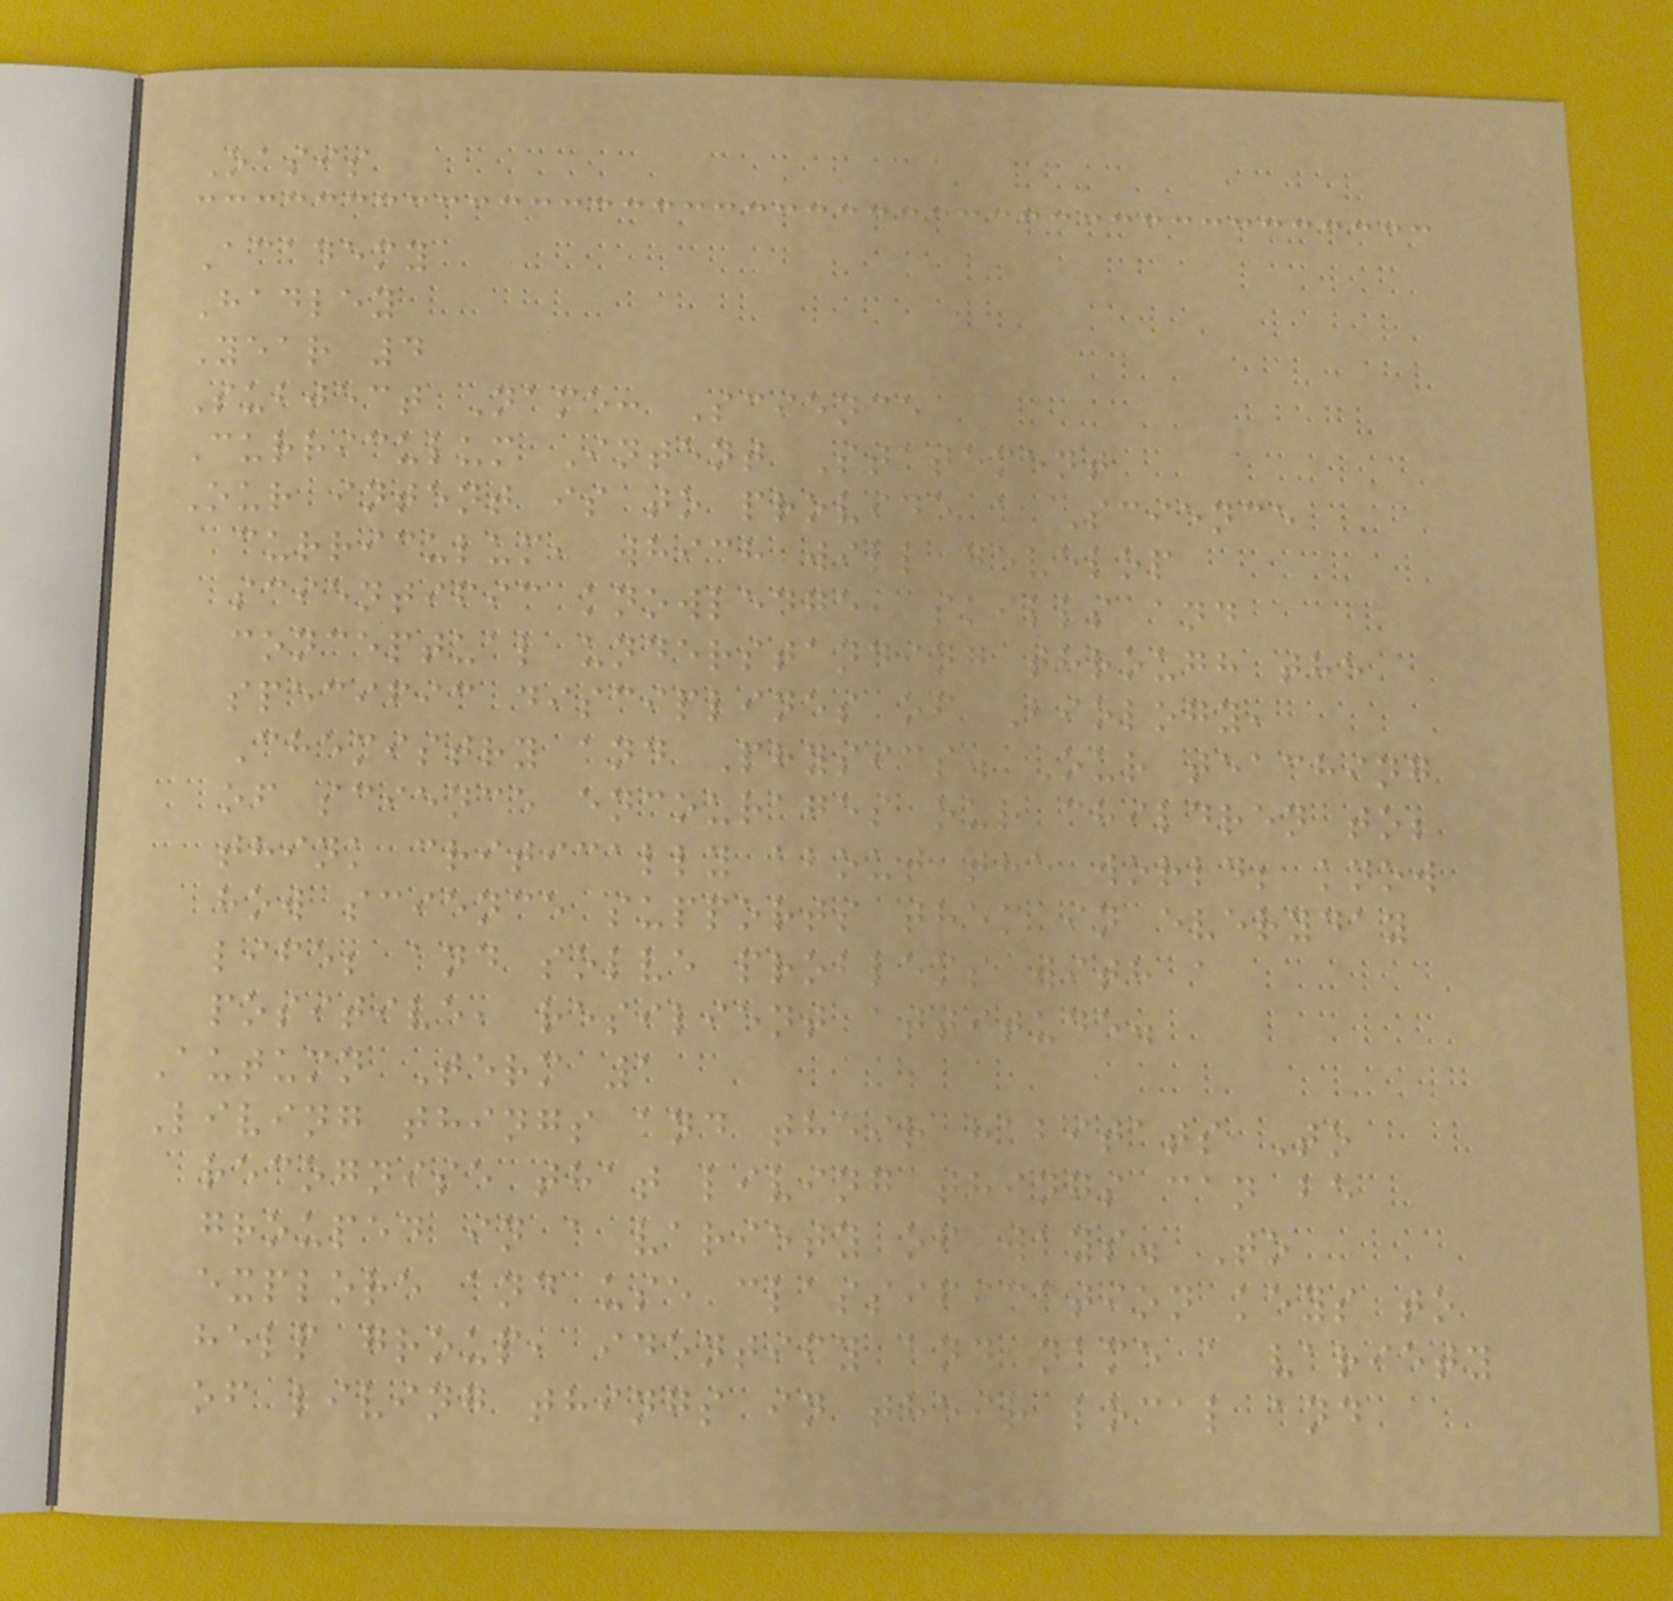Oasis
Academy
Hadley
Year 4
Subject Name: Science
Curriculum Intent Statement
Our intent is to provide a Science
curriculum, which will develop
scientific knowledge, skills and
conceptual understanding through the
specific disciplines of Biology,
Chemistry and Physics. Our teaching
of science encourages our children to;
think critically about the world; know
how science supports them in everyday
life; and solve problems with a
positive, resilient attitude.
Autumn Term 1
Living things and their habitats To
recognise that living things can be
grouped in a variety of ways. To
explore and use classification keys to
help group, identify and name a variety
of living things in their local and
